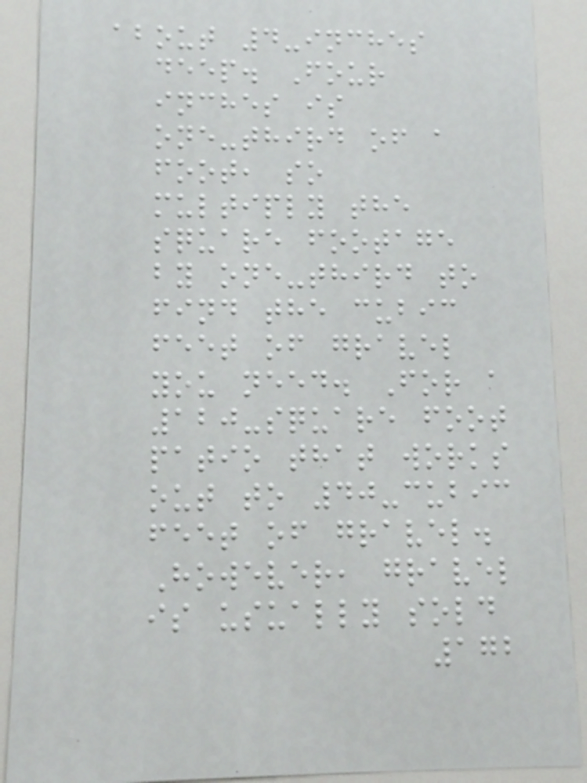about 4-inches
deep. Four
inches is
one-third of a
foot, so
multiply the
square footage
by one-third to
find the cubic
feet of gravel
you need. For a
120-square foot
patio that works
out to 40-cubic
feet of gravel.
However, gravel
is usually sold
172
